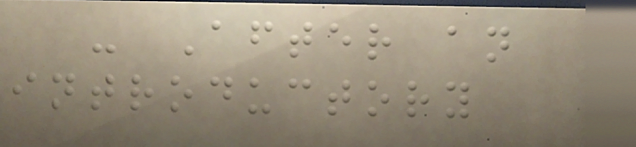- After an
introductory
